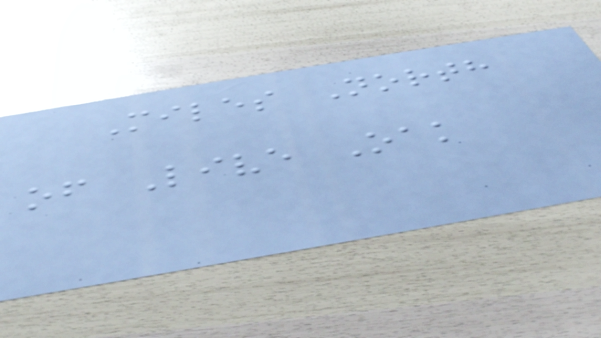Miles North
of Live Oak
